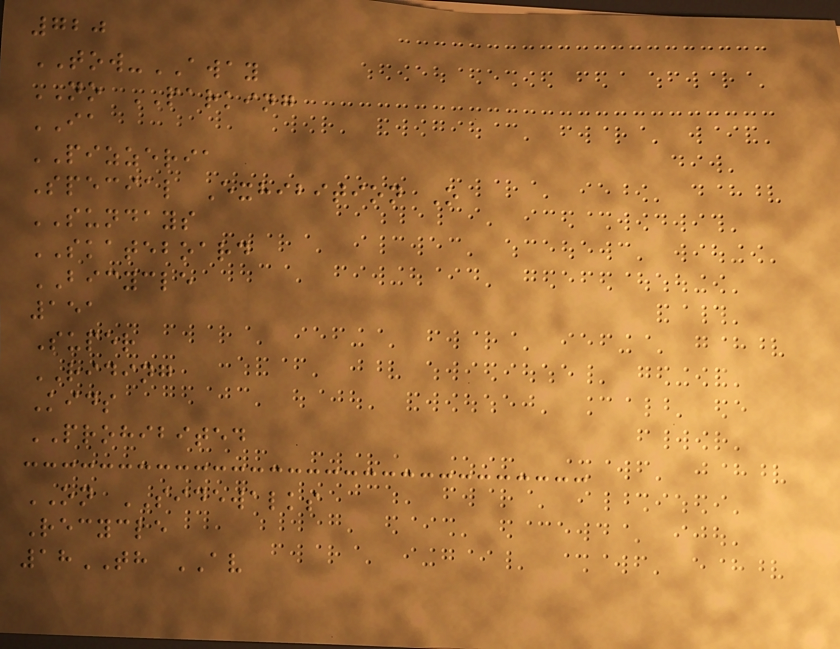720
TOW-AWAY
NO PARKING
IA
PIZZERIA
Special Exhibition O
SUNDAYS
SKATEBOARD
BICYCLE
151
Super
RIDING
Kids
PROHIBITED
ON SIDEWALKS
Recycle
18TH AV
